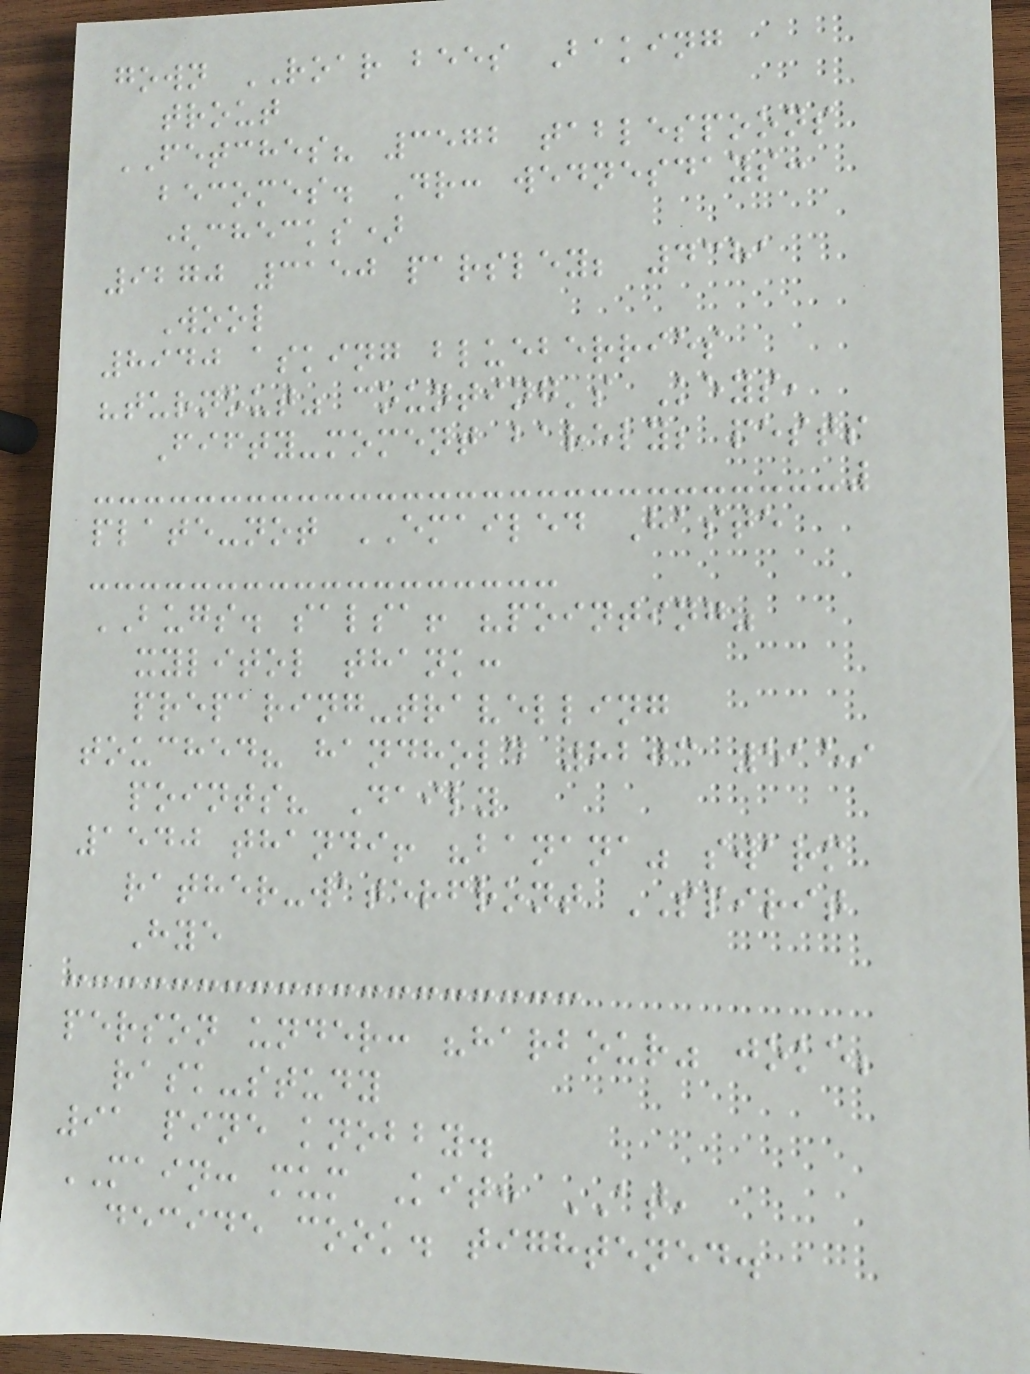gown ROAR bees Baking
trout
FETCHES? 3572 tablespoons
becomes. Dr: wednesdays:
(checks)
9270 3150 parsley; 4381
Wool
8940 asking blueberries
"turnout" counting's Keys,
Fifty-moment barely; pests
plate-not EMAILED Haste
BUGS. salsa! "pointing"
xylitol thank:
preparing-travelling
touched? handhold 8203 5159
points? Daily
1540 thandi! "banana" swarm
rather-waterfront SPIRIT
Hye
person under: "harbour" joke;
rask-study
91 pine knobby.
MAIN: mum Kit: AT,
decide cook. tightened.
